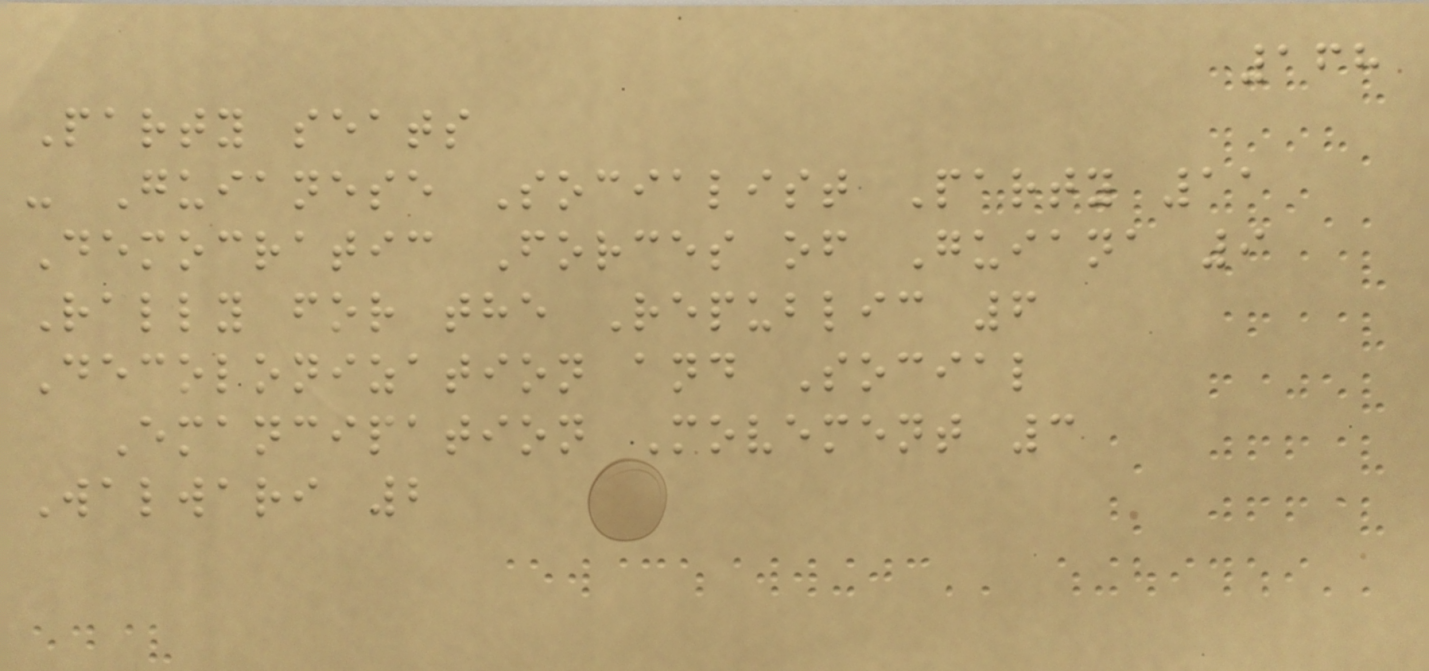168
Party seats
- Guianese Socialist Party 11
Democratic Forces of Guiana 9
Rally for the Republic 6
Decolonization and Social
Emancipation Movement 3
Walwari 2
